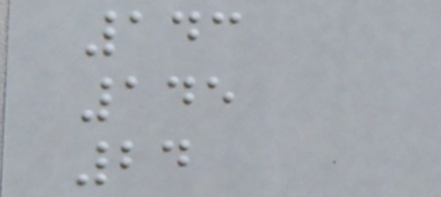143
145
24
